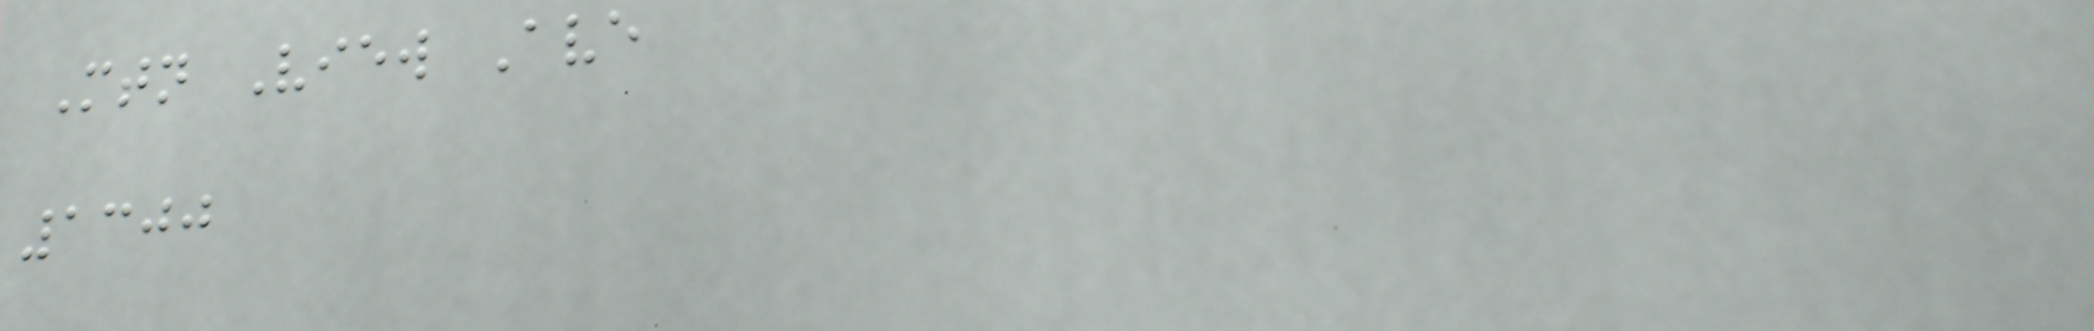Mtn View Ave
1300
